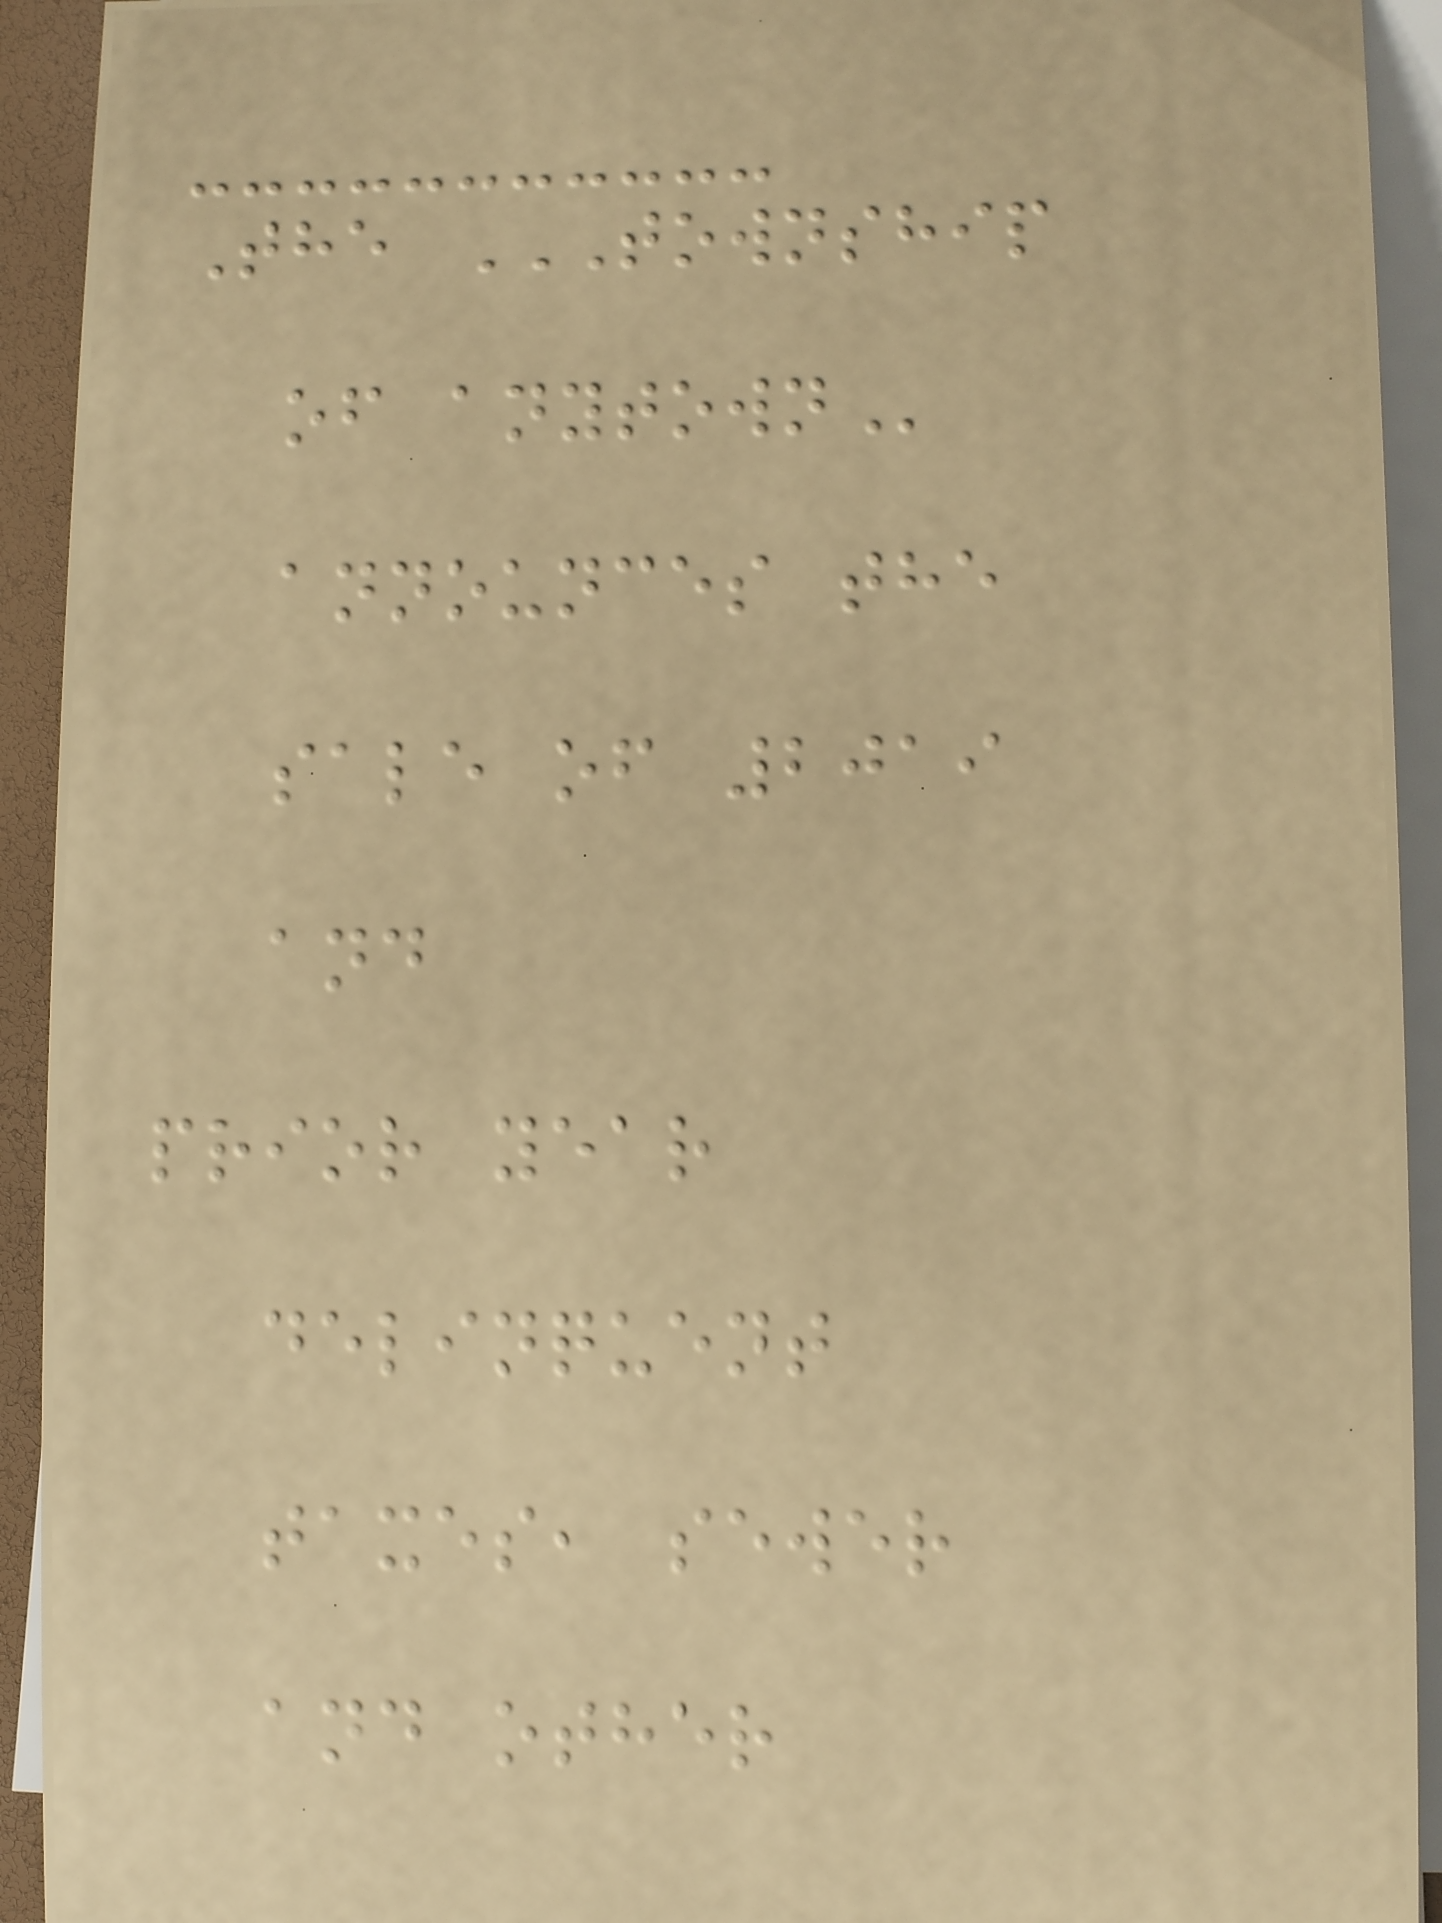The TOWNSHIP
OF ANYTOWN
announces the
sale of 2019
and
prior year
delinquent
taxes, sewer
and other
